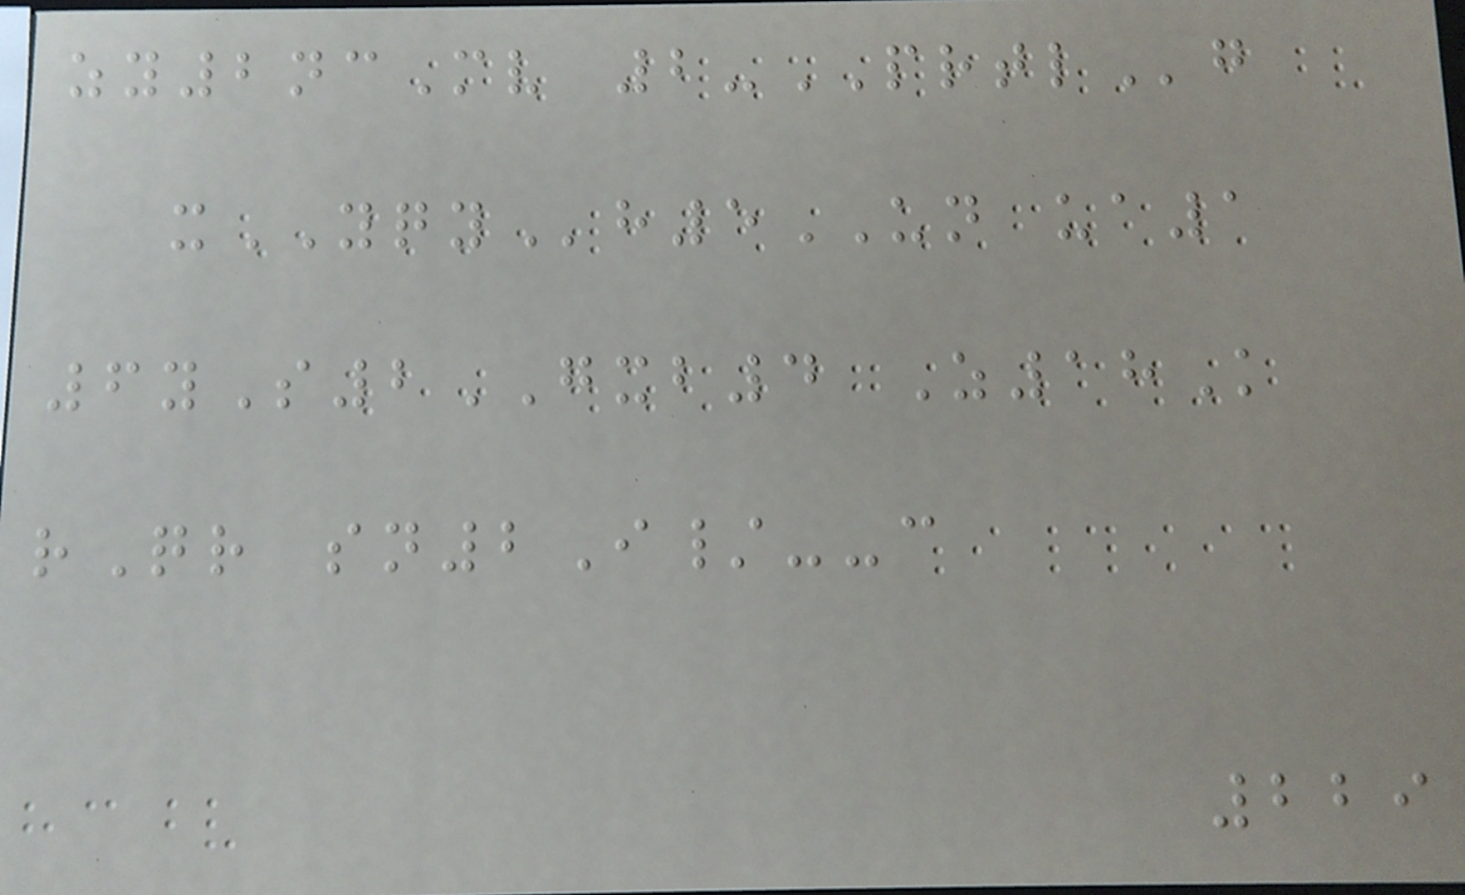zy2ncMv 2-PRTLg
xYQYh5UN ua1
6yS2GXB4 Z18K
rQr sn2I/--c
229
